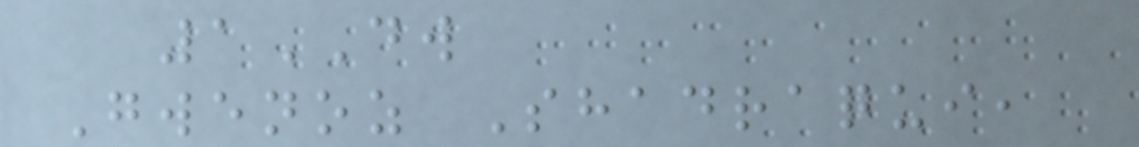1DW
Gwenoz Shadraqui,
